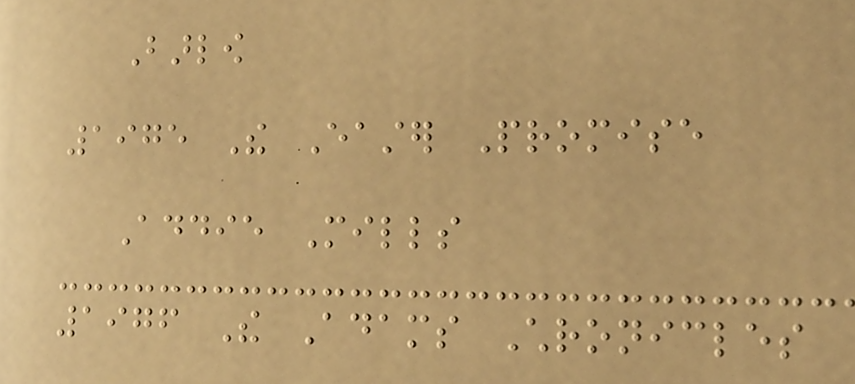Barlow
1975 The Easter Promise
Addie Mills
1976 The Adams Chronicles
